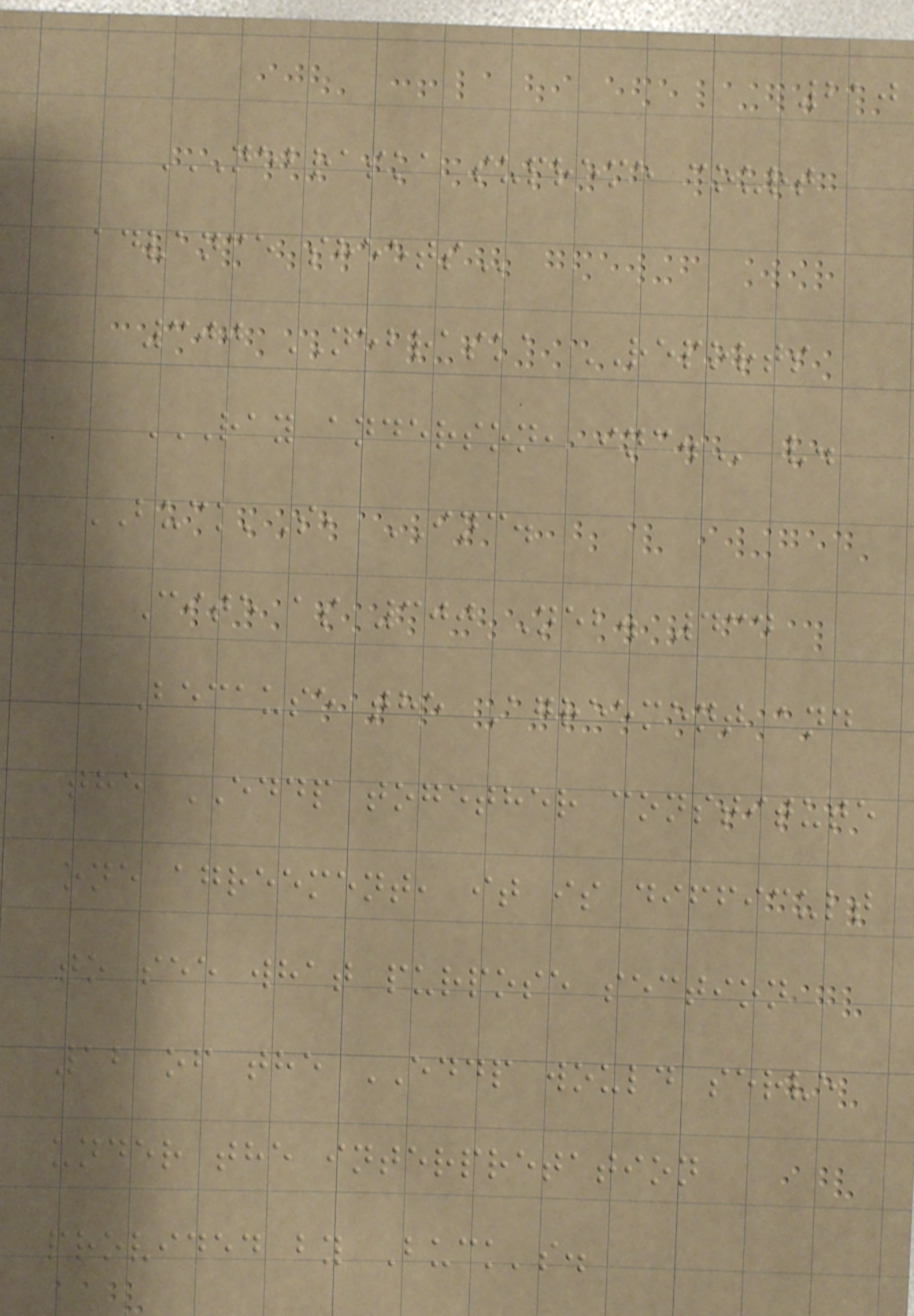210
NEBRASKA SUPREME COURT
ADVANCE SHEETS
300 NEBRASKA REPORTS
RAY ANDERSON, INC. v.
BUCK'S, INC.
Cite as 300 Neb. 434
Because the Agreement and
the EDDP together constitute
one agreement, it is difficult
to see what purpose section
12 of the EDDP would serve
under the interpretation
provided by Buck's.
